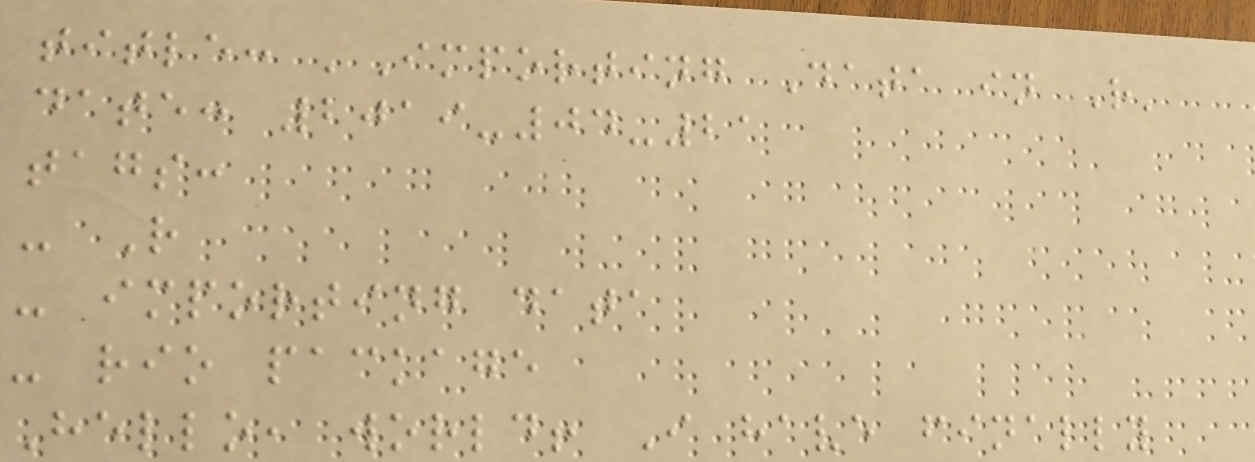title: 'Importing Data in R'
date: 2019-04-21
tags:
- R
- importing data
- rio package
Hello, world! I have finally
